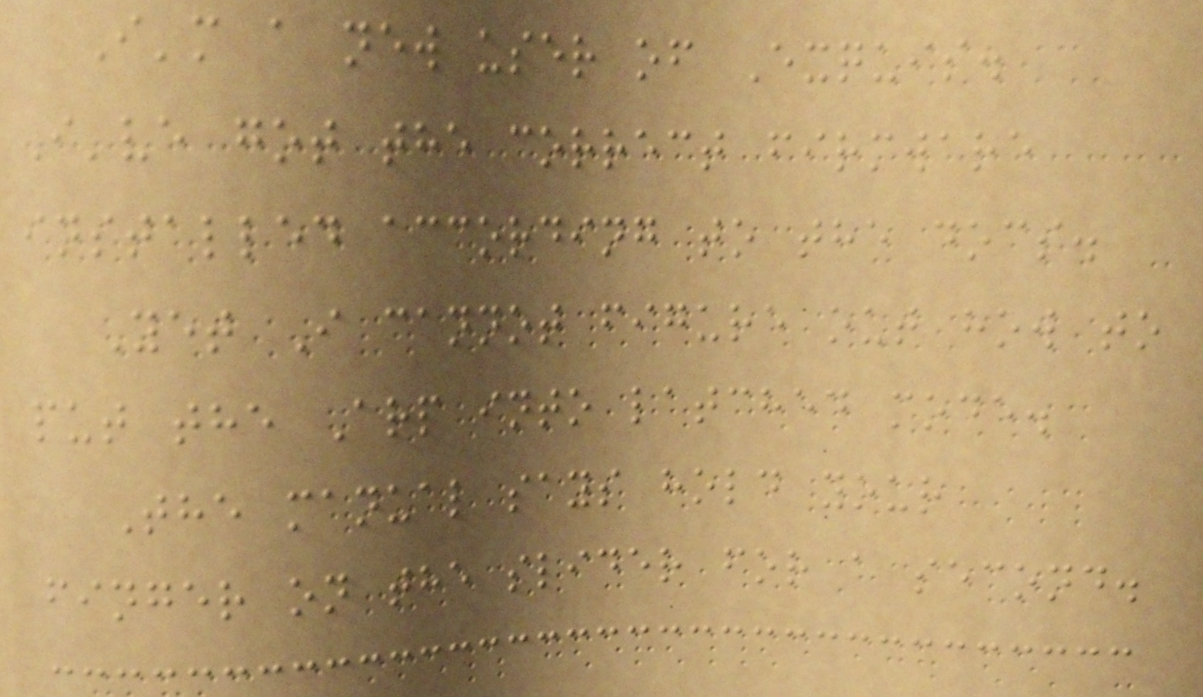I'm a new user of Exquis.
I've got the correct firmware
installed according to the docs.
Yet I cannot figure out how to
put the Arp into latched mode.
The manual says hold your
finger on the slider for a second.
